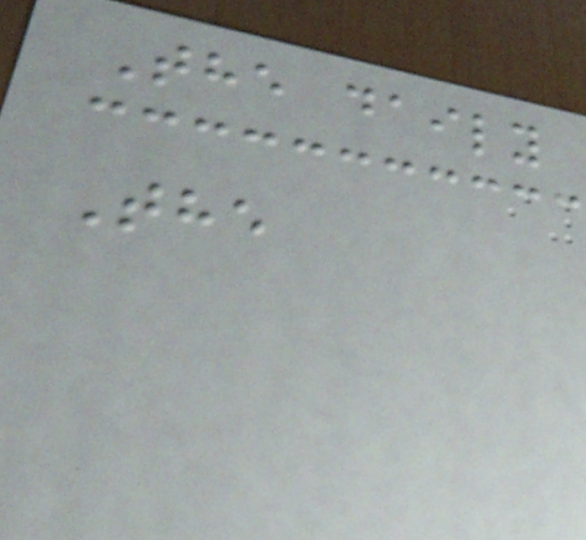The daily
The
